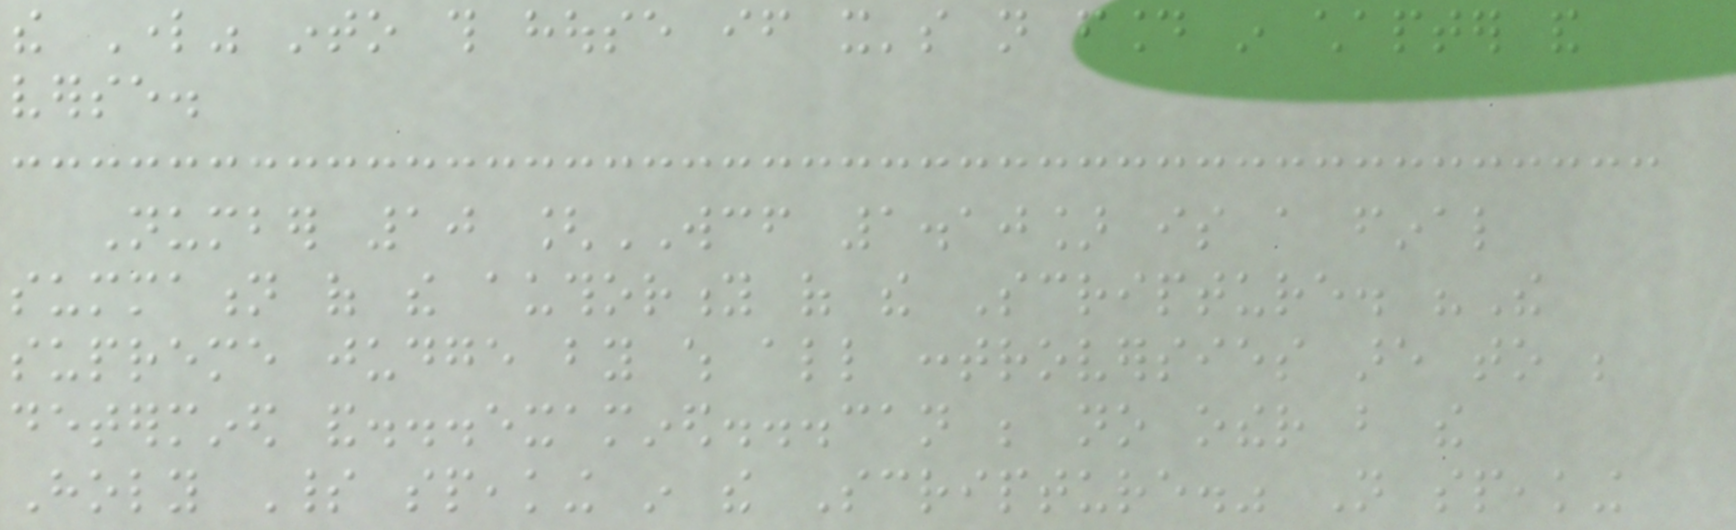the Lord" into this house if it's not found in chapter and
verse.
Number 10 [WCF 1.10] is a final
summation of the authority of the Scripture. "The
supreme judge by which all controversies are to be
determined and...examined...can be no other but the
Holy Spirit speaking in the Scripture." Not speaking
